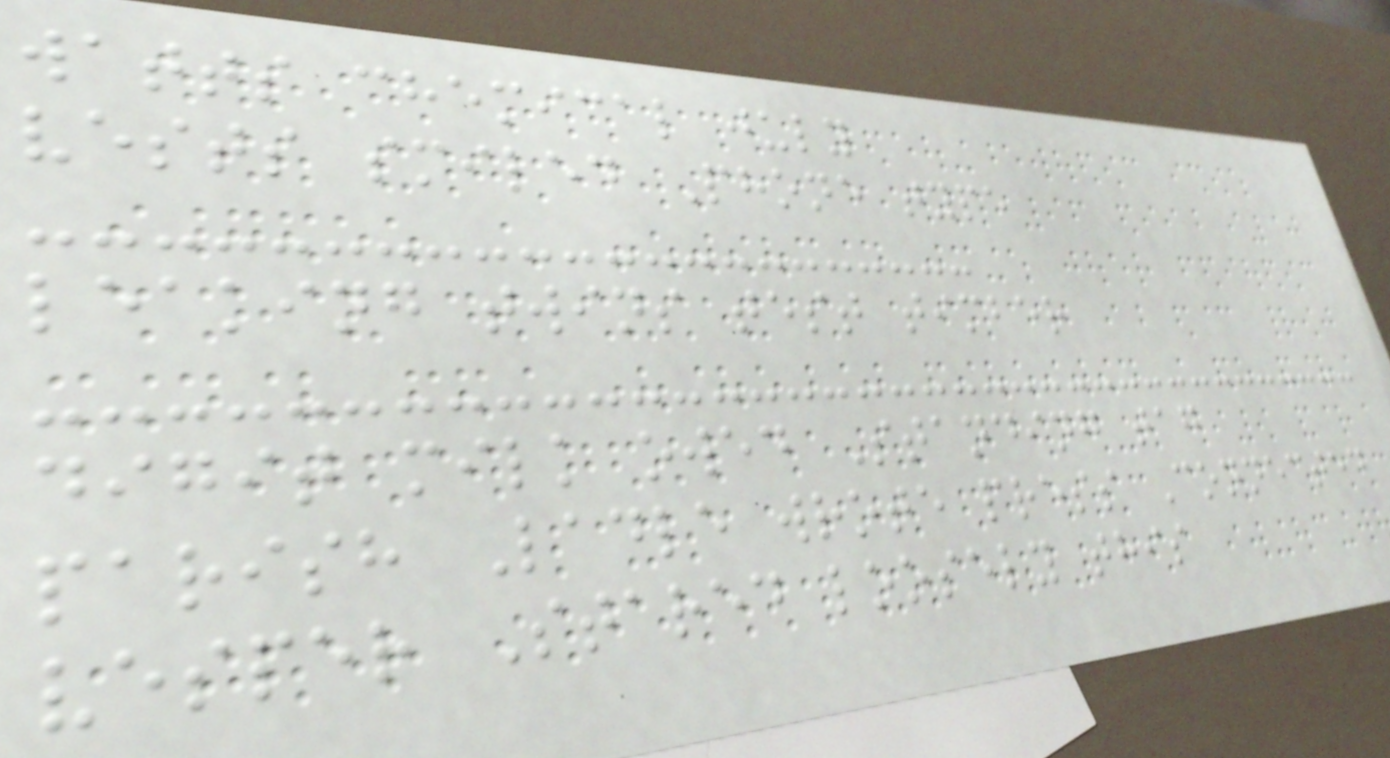watts chemical july
vests smiled Phone type
leaking twins test timber
digit milk owed Standing tag
parish Ladle wrote press Connected
vesper Stared loosely this
